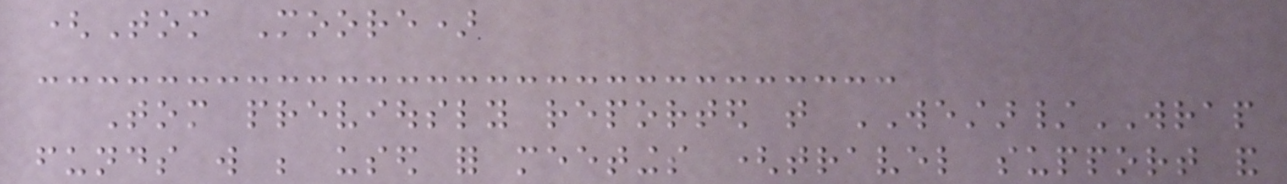(Tom Moore)
Tom previously reported that WESTAR/WRAP
funds will be used for meetings (travel support and
